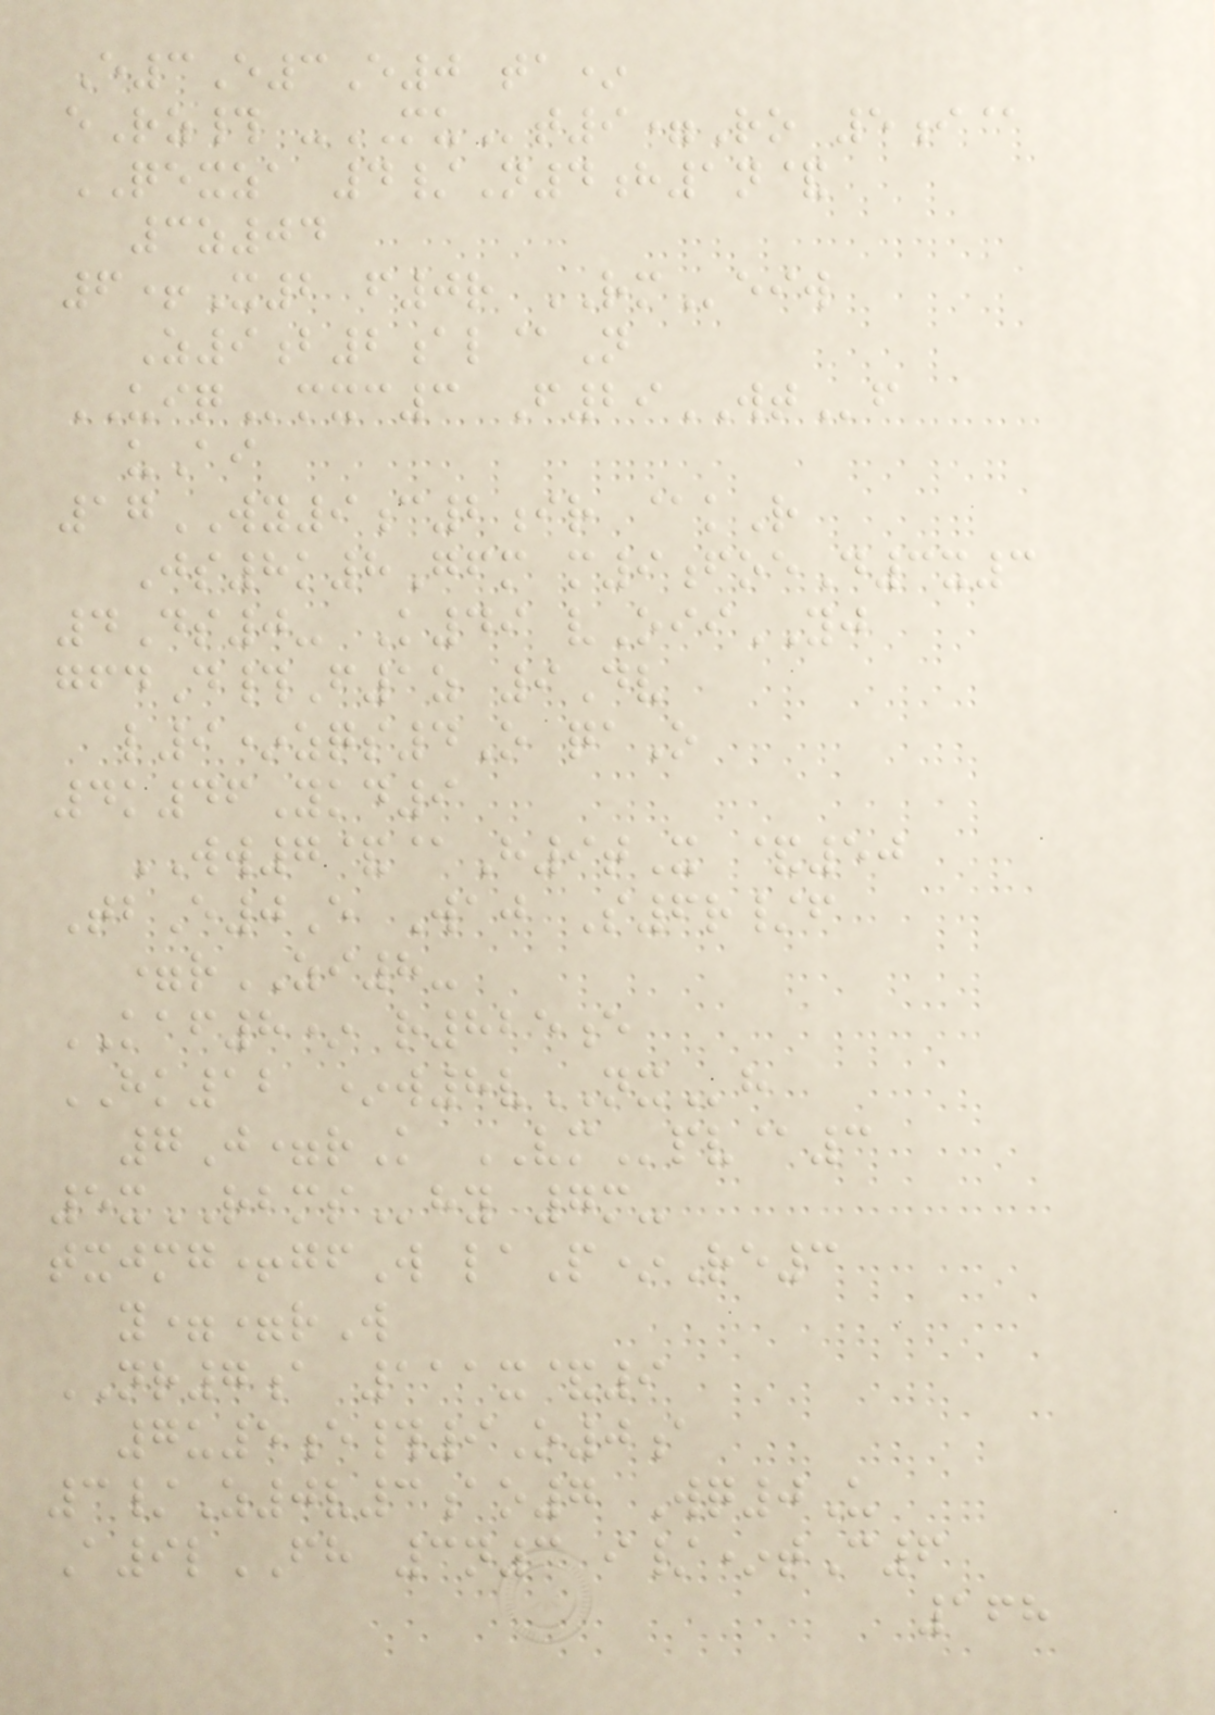E3E3E0 ta*
eRz# -MUt9=Ro 5i@
QEXZA 4/N4h1n&
3z04
6+X2 f0r RMeiw
Z9b2al@N
UIQmxc3 F29WTf
uAi
17WY9c2ir @kR
Js8k8Gfm m9foeD3x3
4Ds0- K49 vOiiYJ
gfdD#F1z 9Dv
l9*zqs4O qaO
4k46Ykd9
WW7&@H9tX &50
TbE0E Waj S6r/f
=rZI8-
KAF8* r825e
HK12 *w8vNXh
7J=rK VMpv@3
5xRBMShy 7m-
txjmg+gfW laP*Re3
y==rW
NR7a 111x&9
7u5e#9O0a
3/Z0v3ao7 Wq0U
A9lFH 3n3 i/*tC6
168
